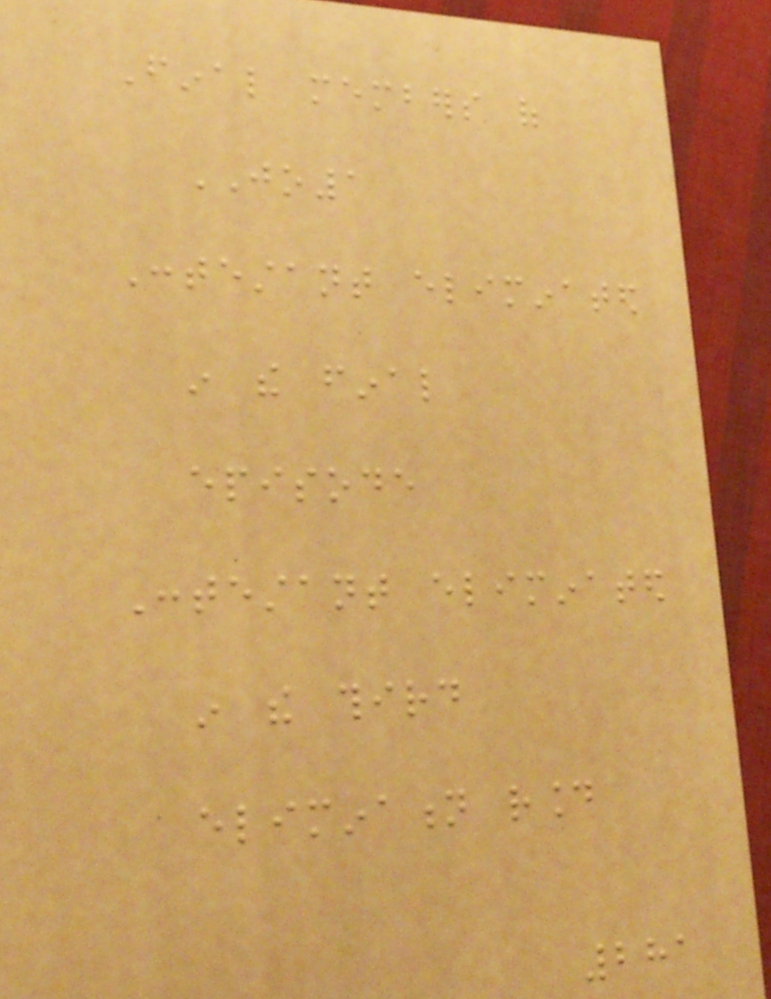Final members of
JO1
Contestant eliminated
in the final
episode
Contestant eliminated
in the third
elimination round
281
